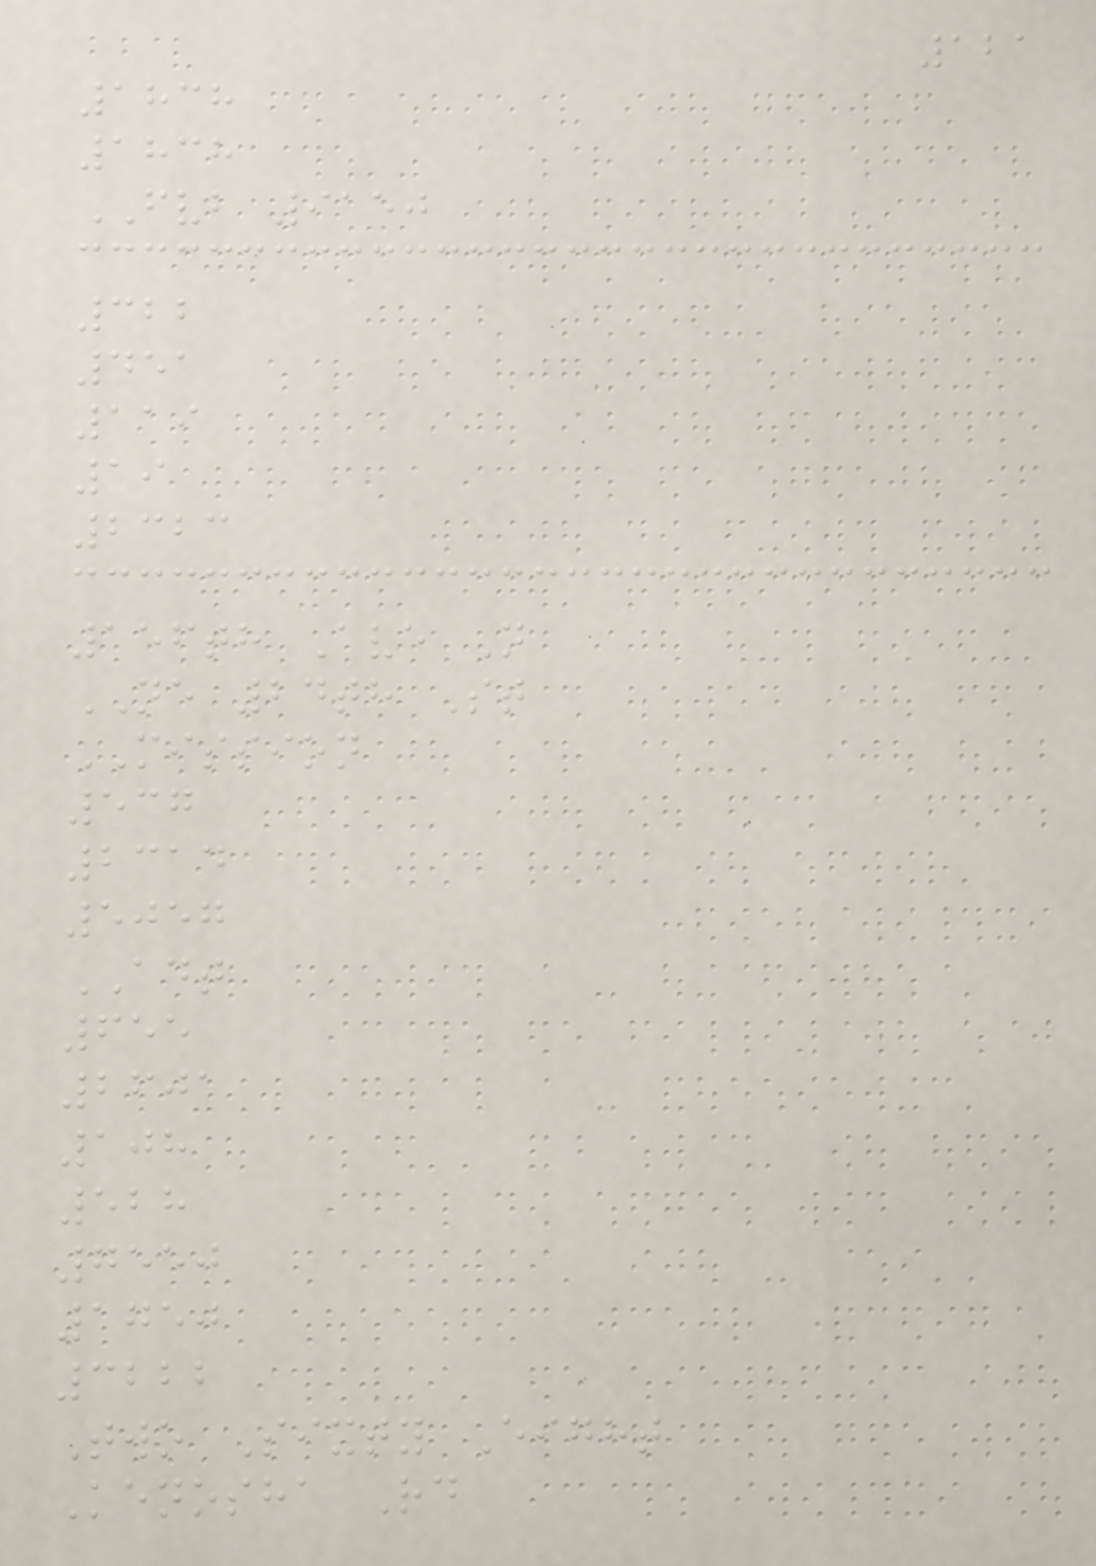121
1838
1838
FVB 9150
322
451
119
19
2323
156th Ave N
NE 24th St
MISSION
537
2314
5057
ADT
655
2601
108
528
7550
1750
3222
Two Sixty Eight
Kenosha Rd
